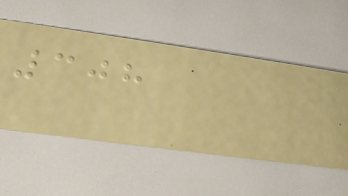308
